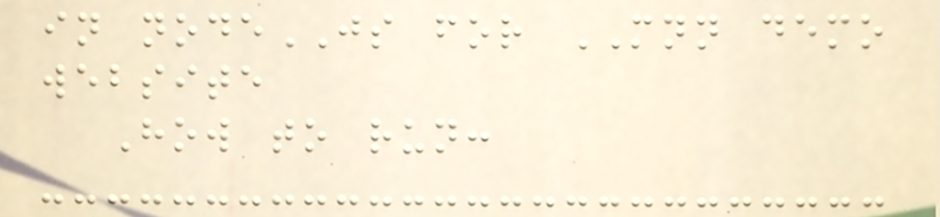in nodeJS for MNN demo
website
How to run:
